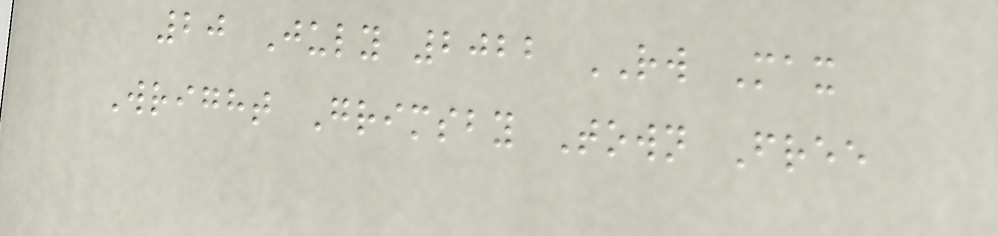20 July 2022 RW Max
Wright Grimsby Town Free
